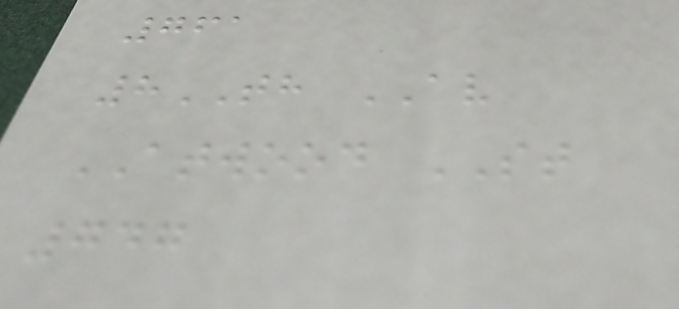761
8TH AV
ATWOOD ST
747
